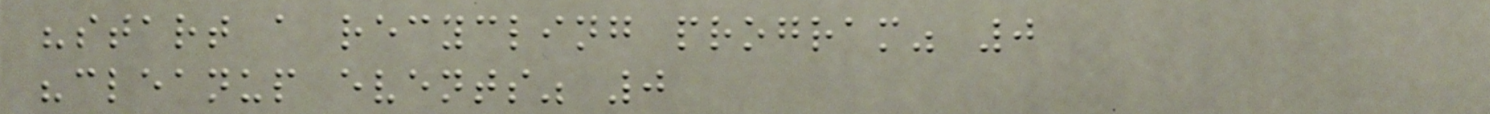"start a recycling program" 0
"cleanup events" 0
